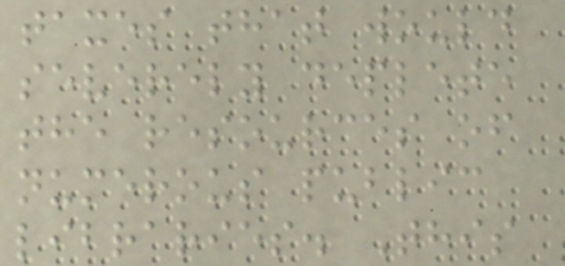taxes that would
severely deplete
the resources of
numerous public
libraries. This
